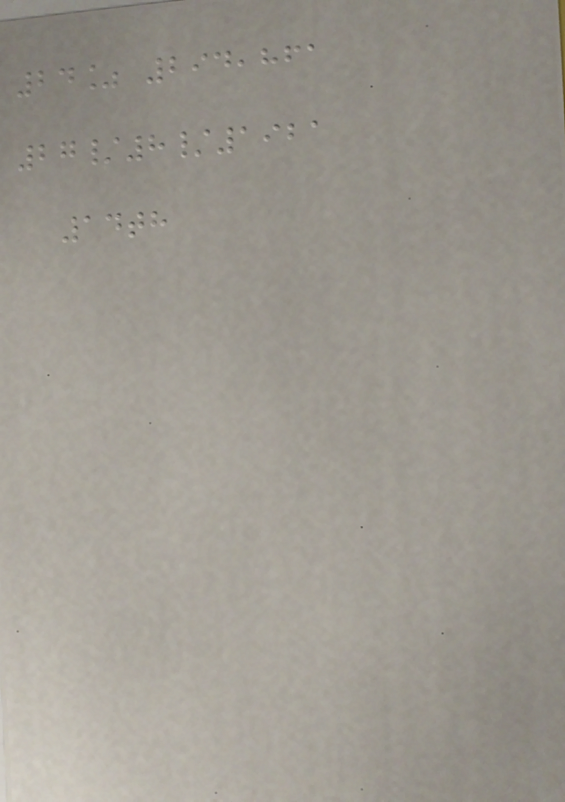24% 294,861
27/8/1921
14th
